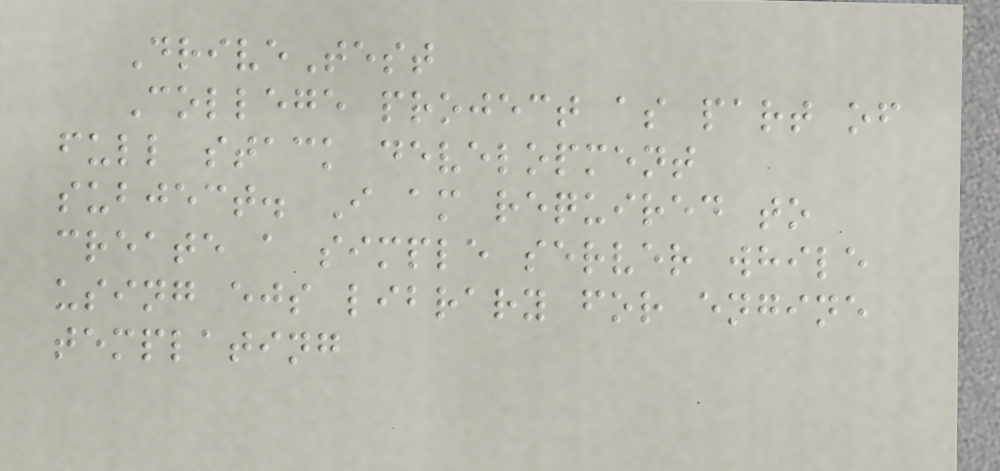DriveTest
College project as part of
full stack development
subject. I am required to
create a simple server while
using ejs library for engine
templating
